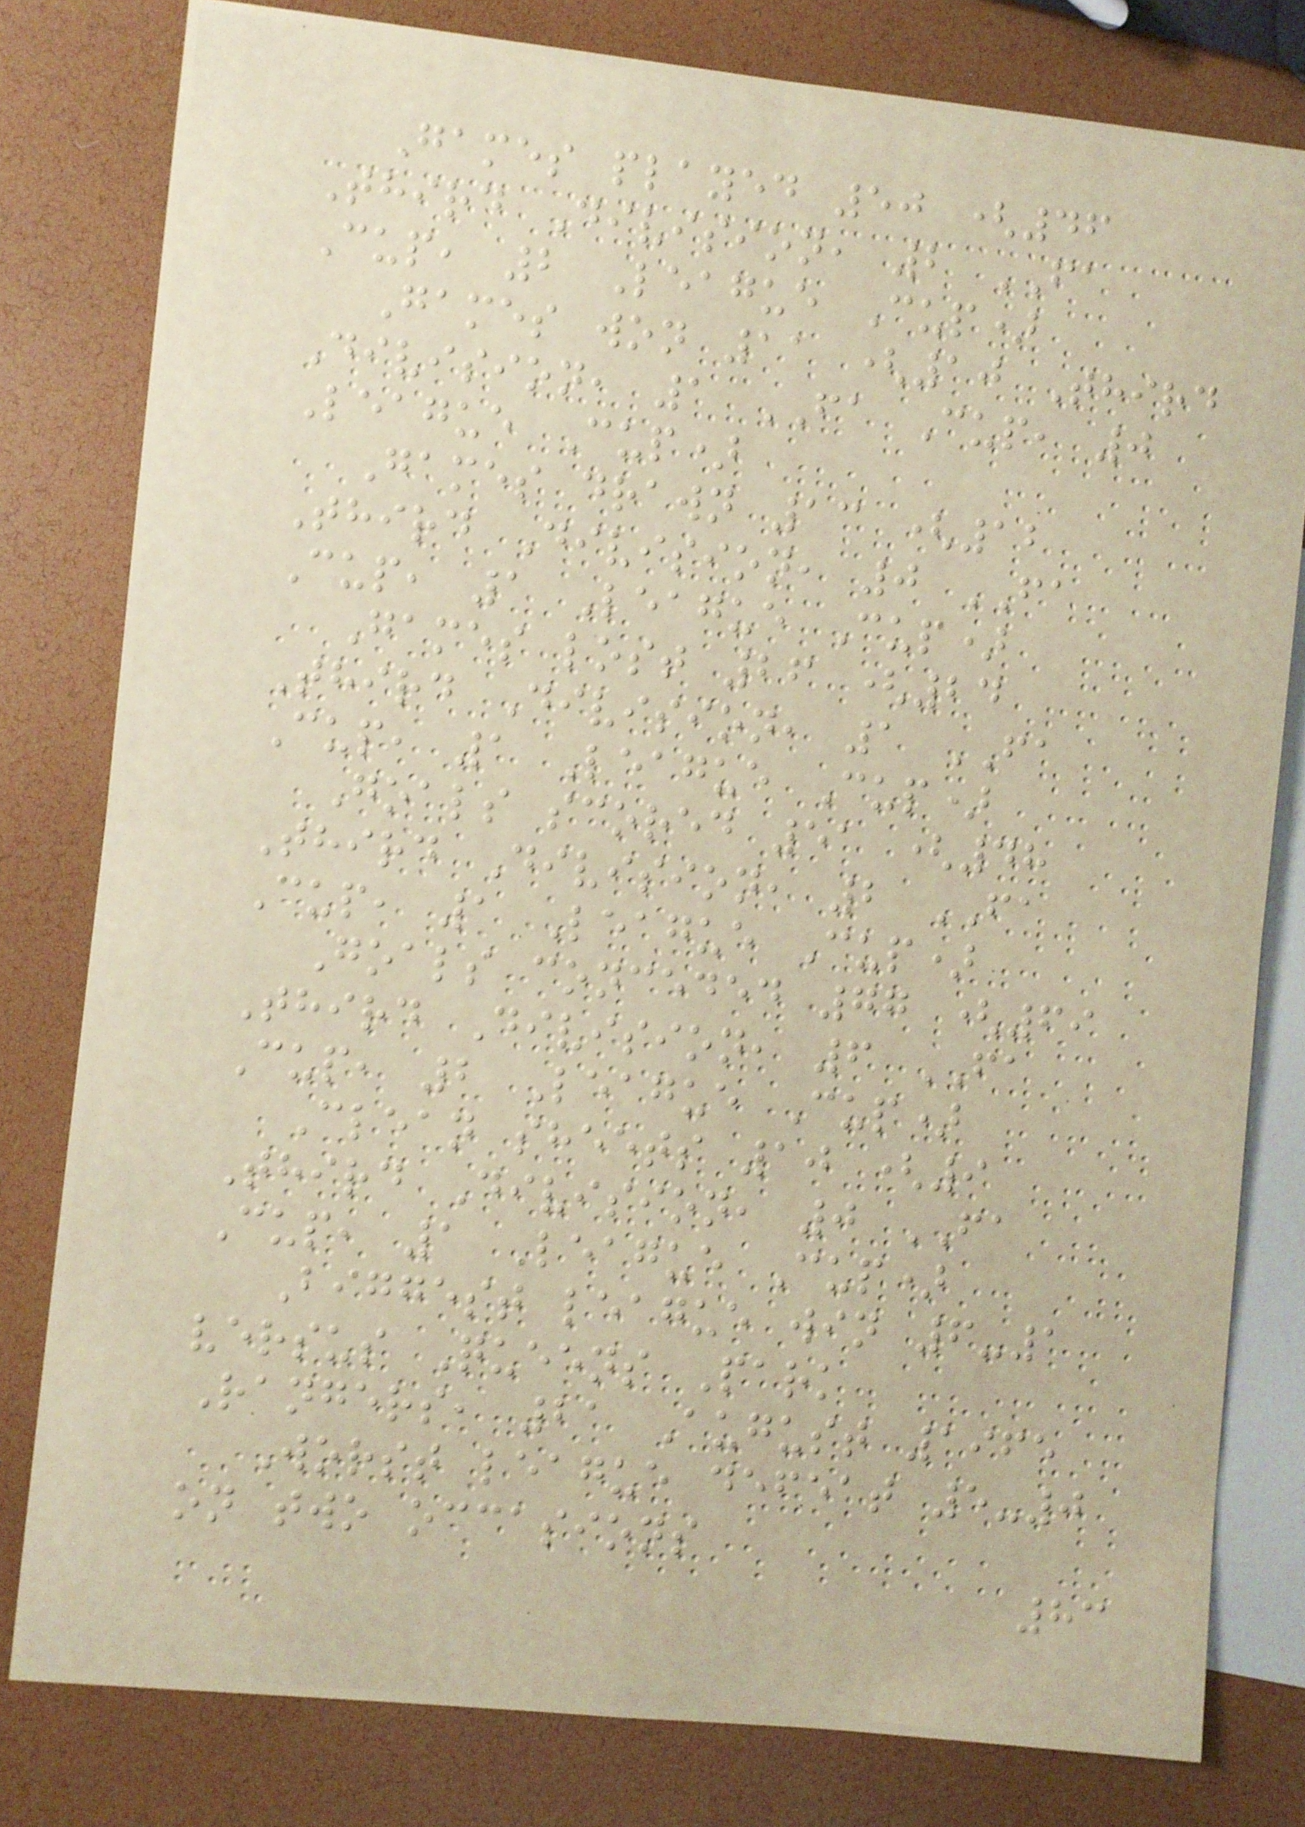Games played 50 (46
Third Division, 2 FA
Cup, 2 League Cup)
Games won 11 (10 Third
Division, 1 FA Cup, 0
League Cup)
Games drawn 13 (12
Third Division, 0 FA
Cup, 1 League Cup)
Games lost 26 (24
Third Division, 1 FA
Cup, 1 League Cup)
Goals scored 51 (48
Third Division, 2 FA
Cup, 1 League Cup)
Goals conceded 77 (69
Third Division, 6 FA
Cup, 2 League Cup)
Clean sheets 10 (9
Third Division, 0 FA
Cup, 1 League Cup)
Biggest league win 6-1
versus Queens Park
Rangers, 21 August 1965
Worst league defeat 5-0
on two occasions
83
